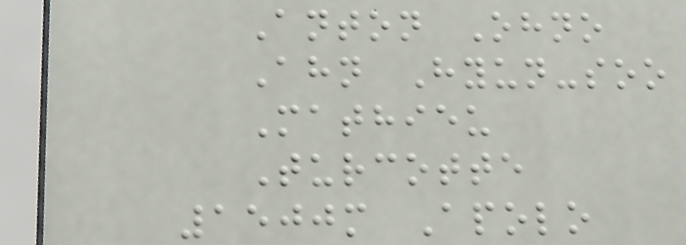Anton Ohno
Ahn Hyun-soo
Mathieu
Turcotte
1500m Apolo
